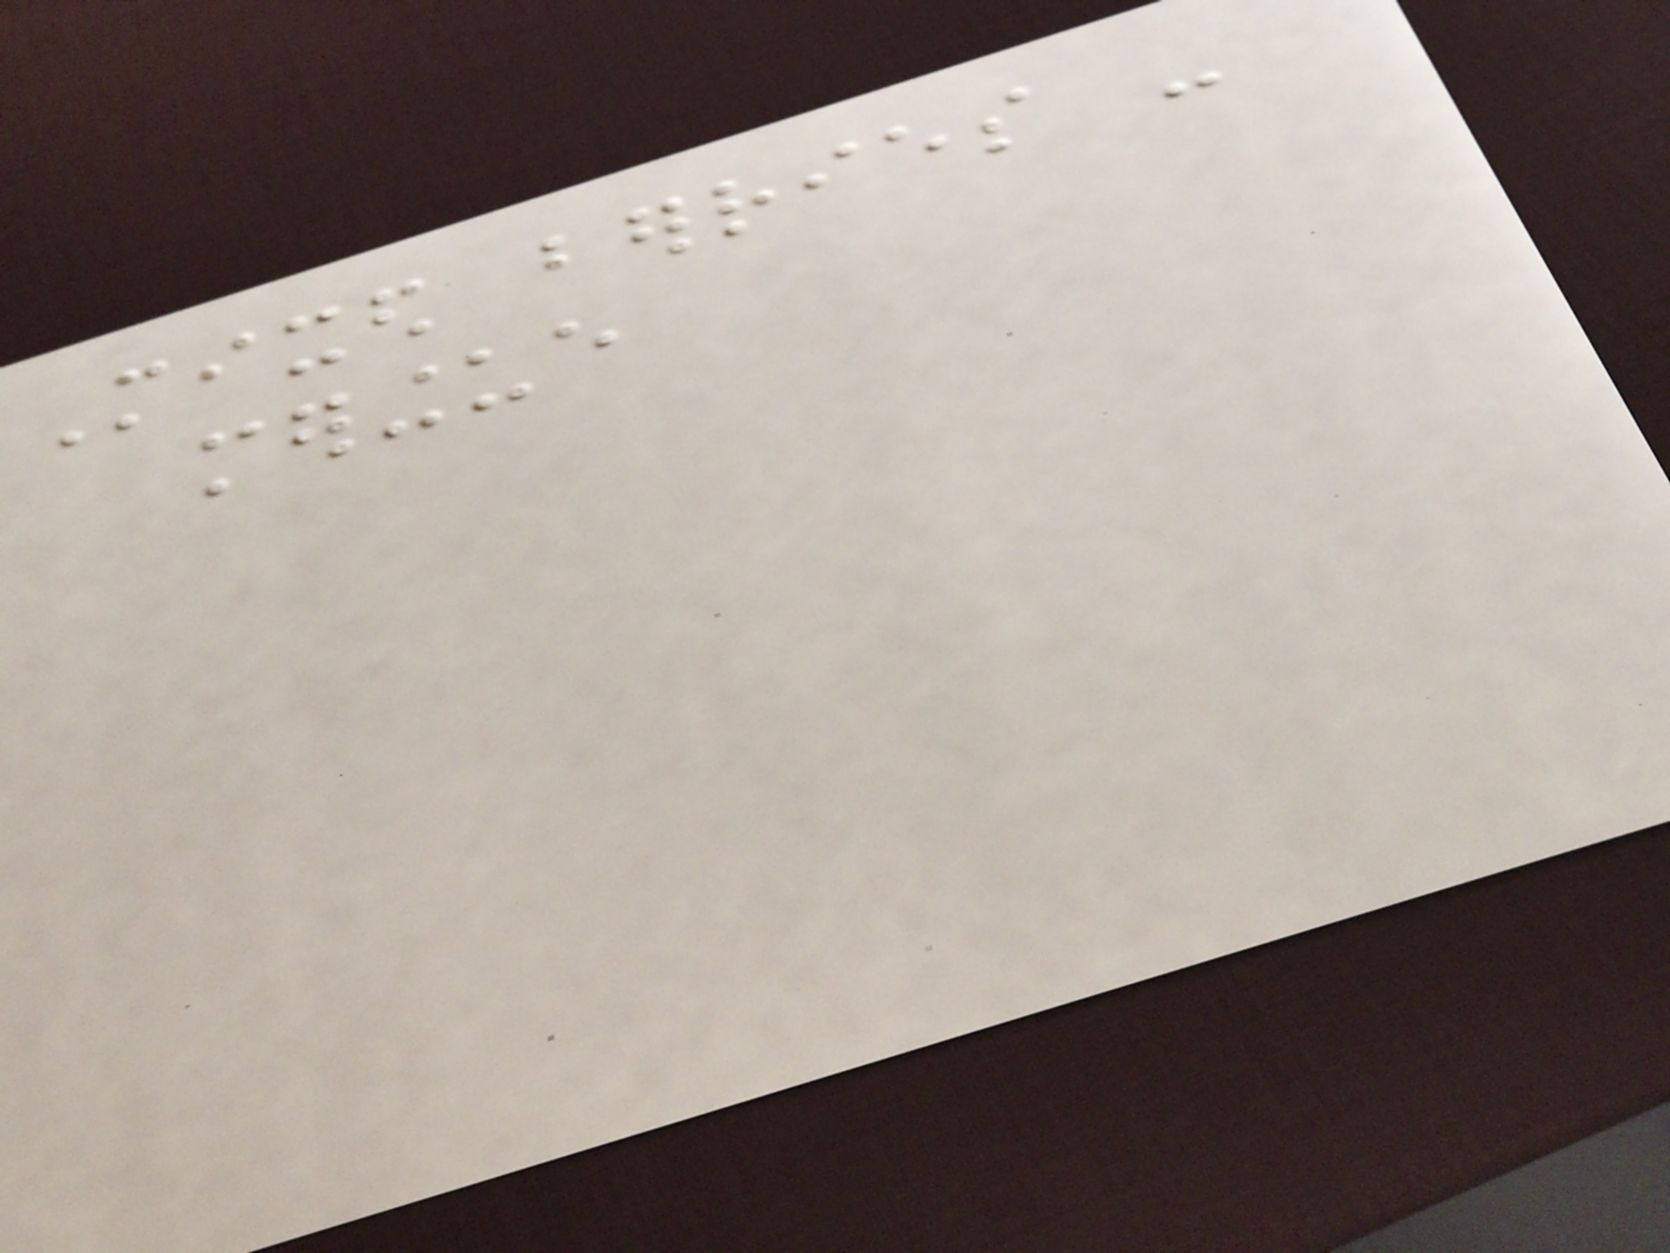Mixed berries -
meringue
